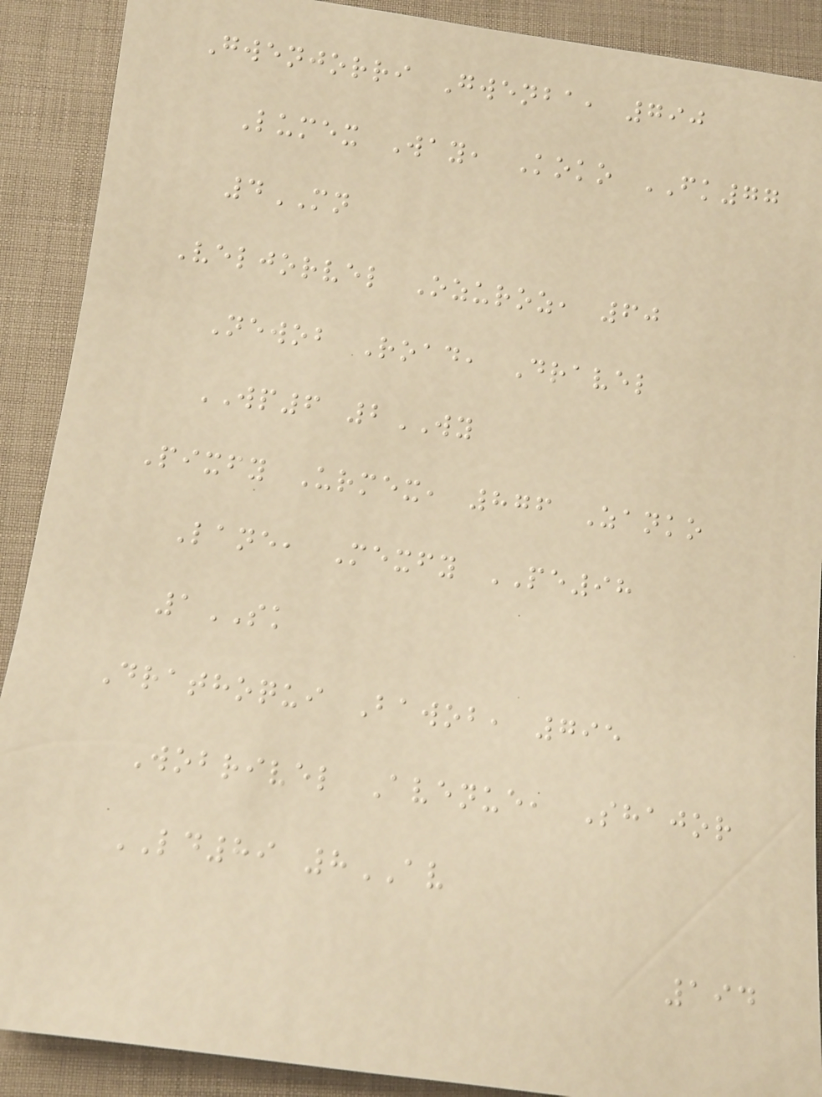Gwenjorri Gwenba, 790
Lumex Way, Koko FK77
4MN
Veljorvel Ozuroz, 60
Newob Road, Dravel
WP6 2WY
Pixfy Urmex, 876 Zanko
Lane, Mexfy PE98
1SK
Drathoqui Bawob, 795
Wobrivel Avenue, Shajor
LD89 8AV
194
